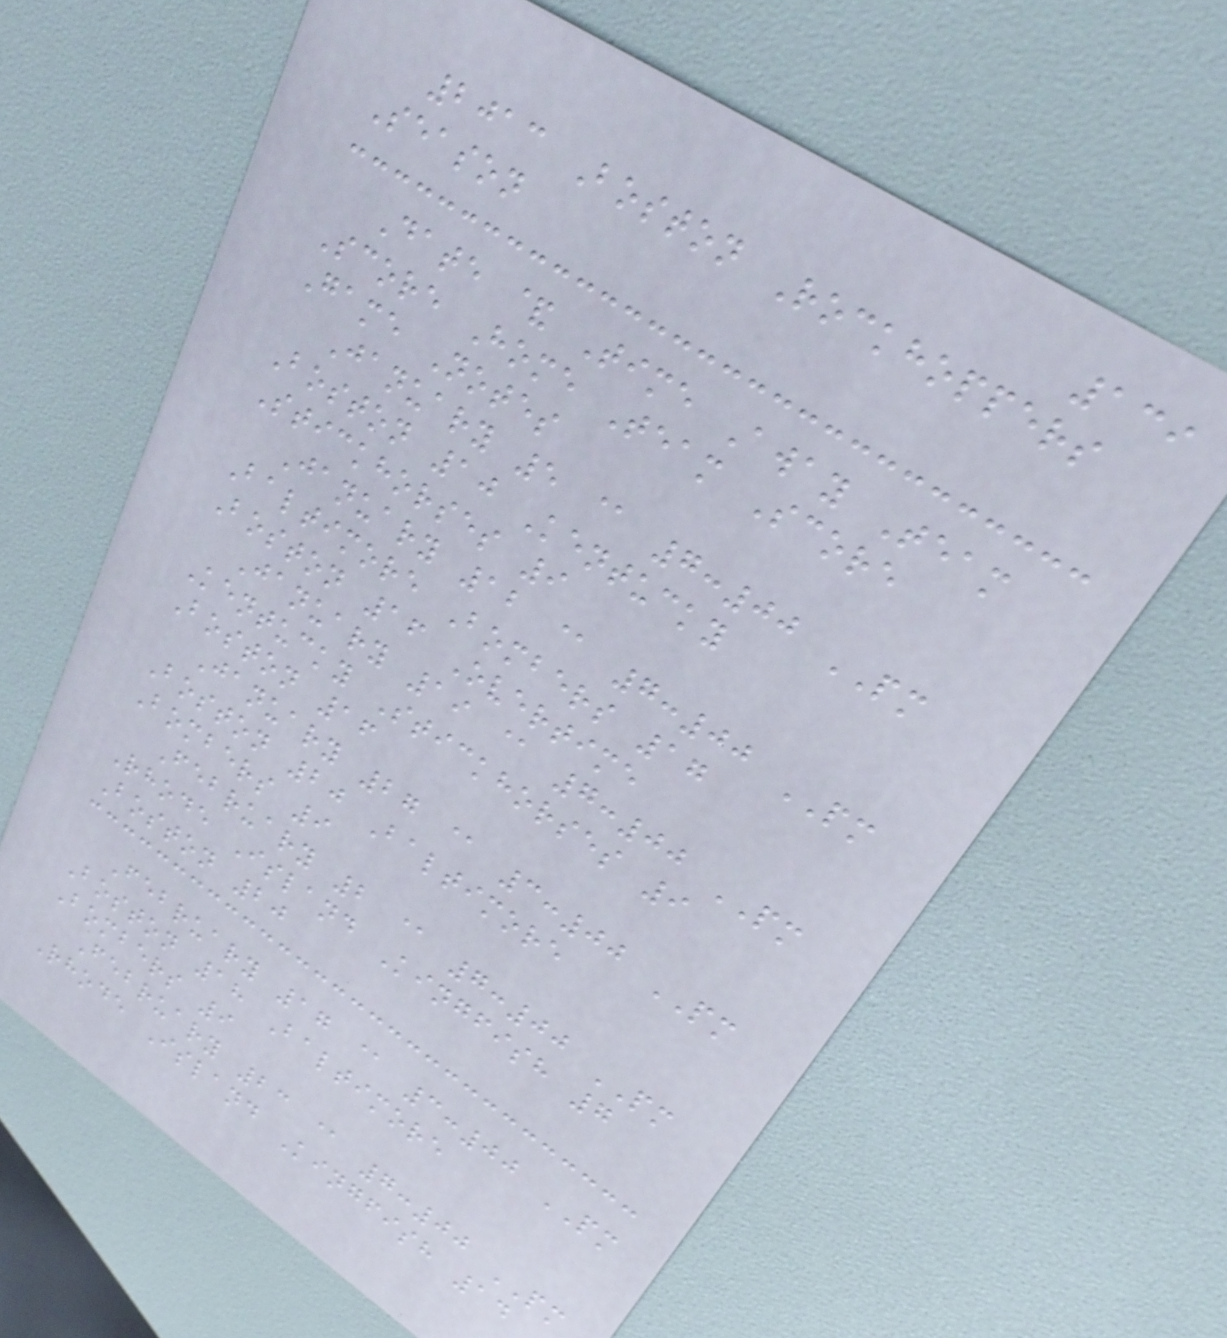139
2013 Boston Rockhoppers
Season
Date & Time Away Team
Score Home Team Score
Game Notes
January 5 @ 7:00 PM
Boston 10 Kentucky
Stickhorses 9
January 12 @ 7:00 PM
Baltimore Bombers 17
Boston 16 Overtime
January 19 @ 7:00 PM
Kentucky Stickhorses 9
Boston 16
January 27 @ 3:00 PM
Boston 20 Baltimore
Bombers 9
February 2 @ 7:00 PM
Rhode Island Kingfish 7
Boston 20
February 17 @ 3:00 PM
Boston 18 Baltimore
Bombers 9
February 23 @ 7:00 PM
Rhode Island Kingfish 14
